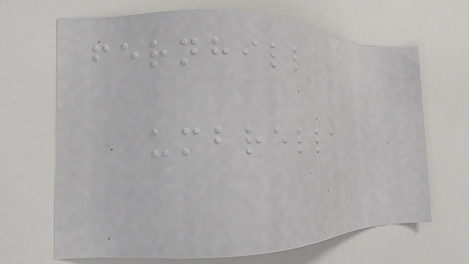fernhill
umbrella
